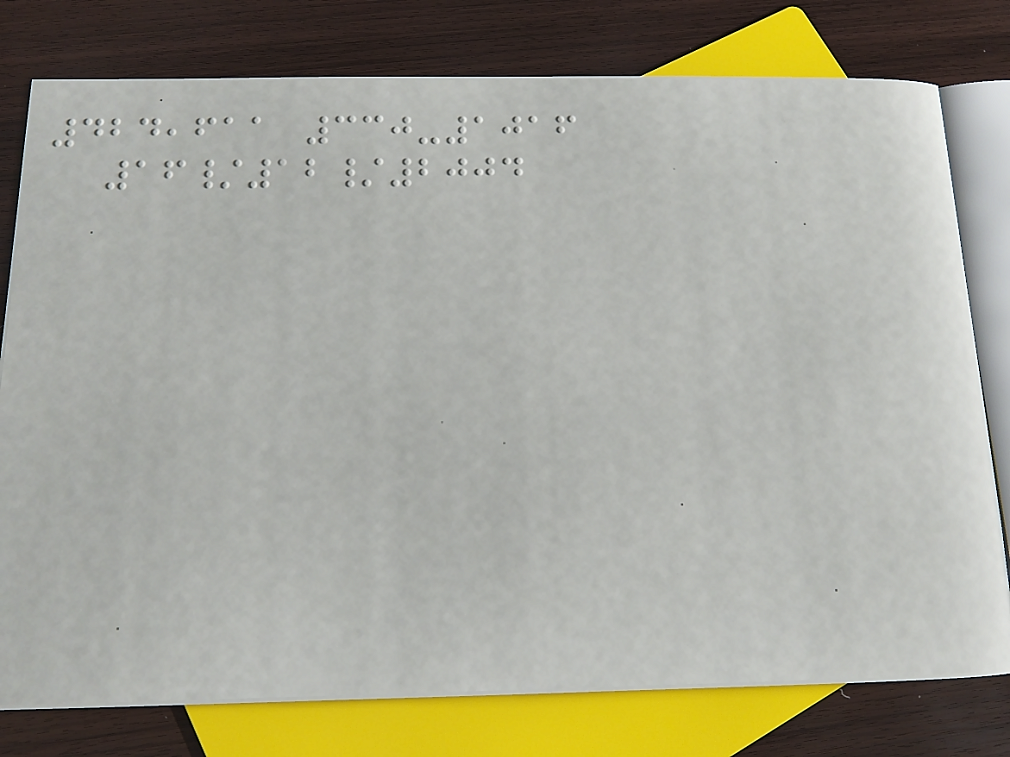424,611 330-1016
16/12/2004
